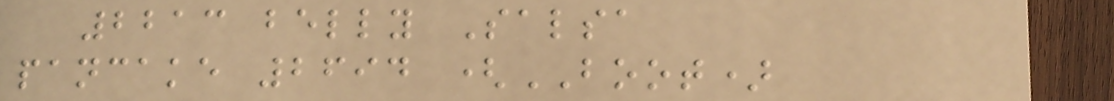2213 belly Salsa
pancake 2694 (BOOT)
